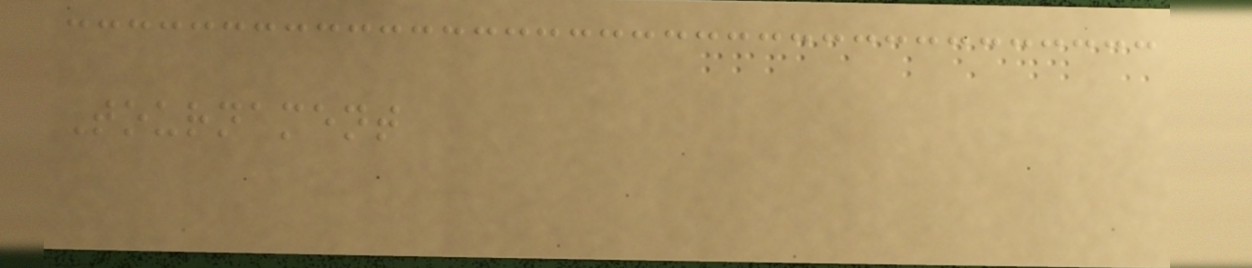Tournament
